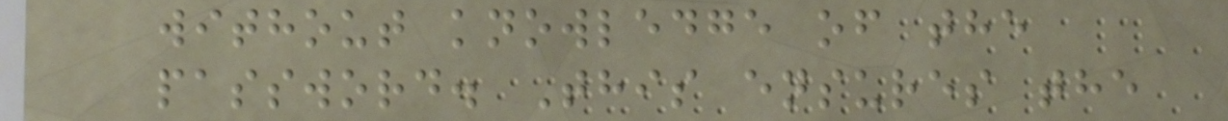without knowledge of the
password. This ensures the
